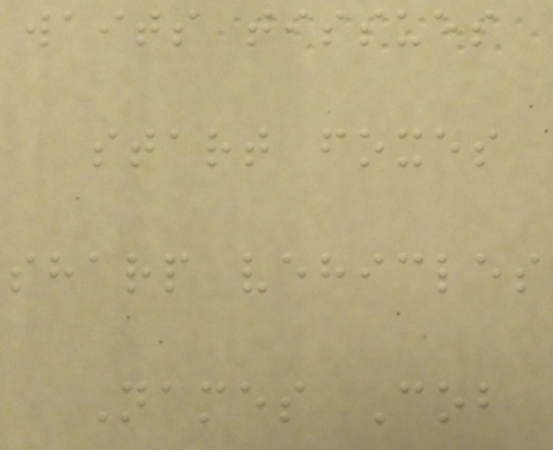waits tissues
start foxes
sharp vehicles
Names Cob
